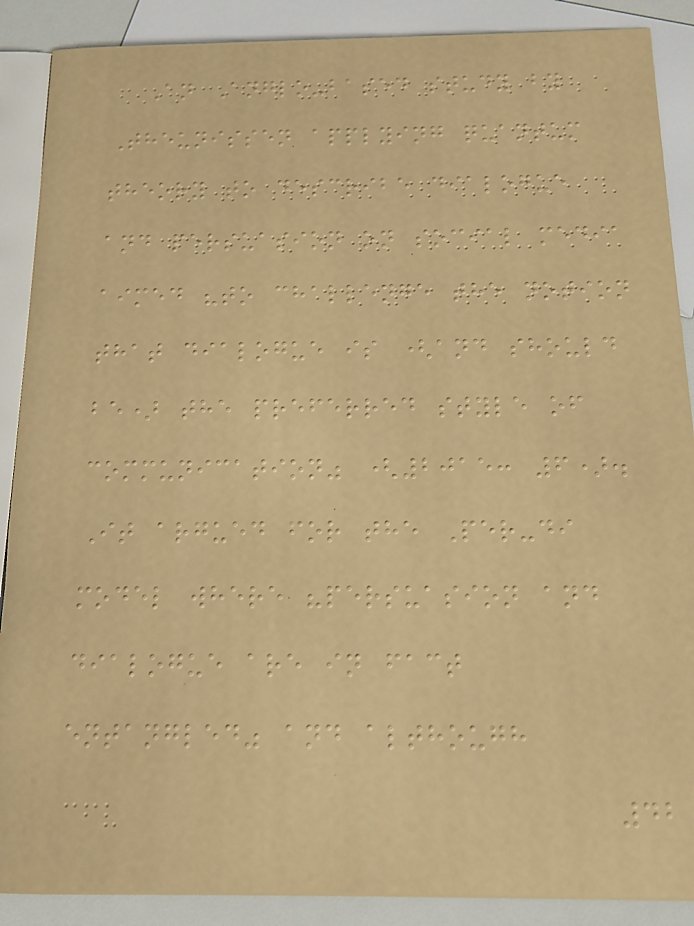An Anglo-based study by
Theunissen applying quantum
theory to describe dialogue
and persuasion on social media
aimed "to challenge the notion
that dialogue is (and should
be) the preferred style of
communication" (2015: 6).
It argued for the Per-di
model where "persuasion and
dialogue are in fact
entangled" and although
42
